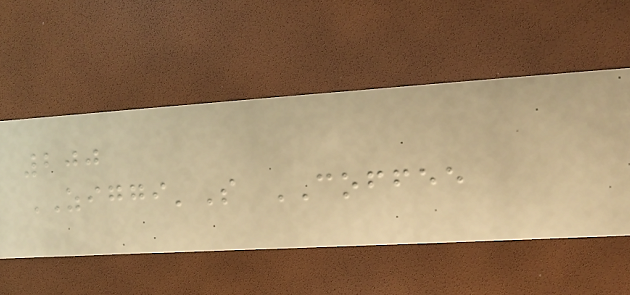200
ZIGGI'S COFFEE
